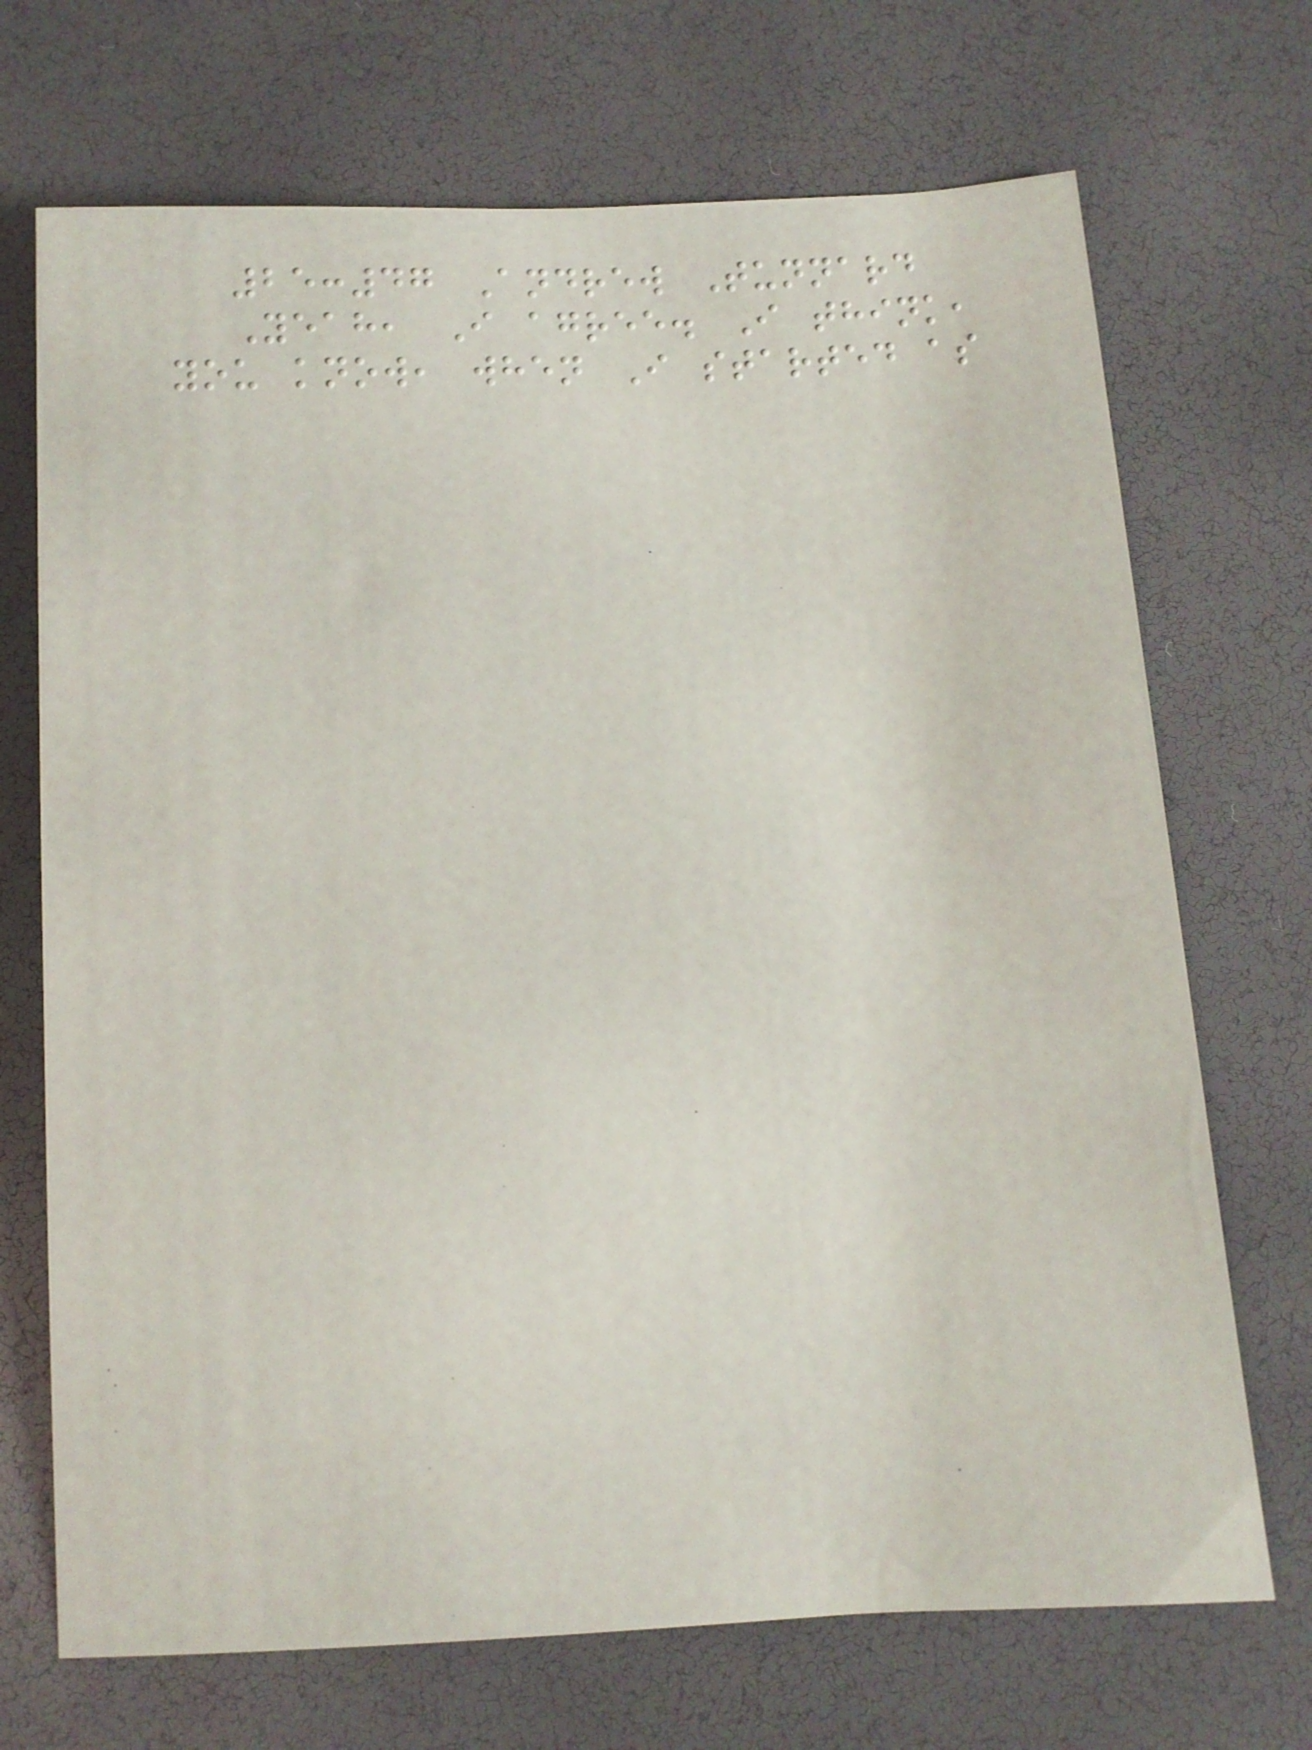25:47 Andrew Tunnard
Yeah, I agree. I think,
you know, when I started as
